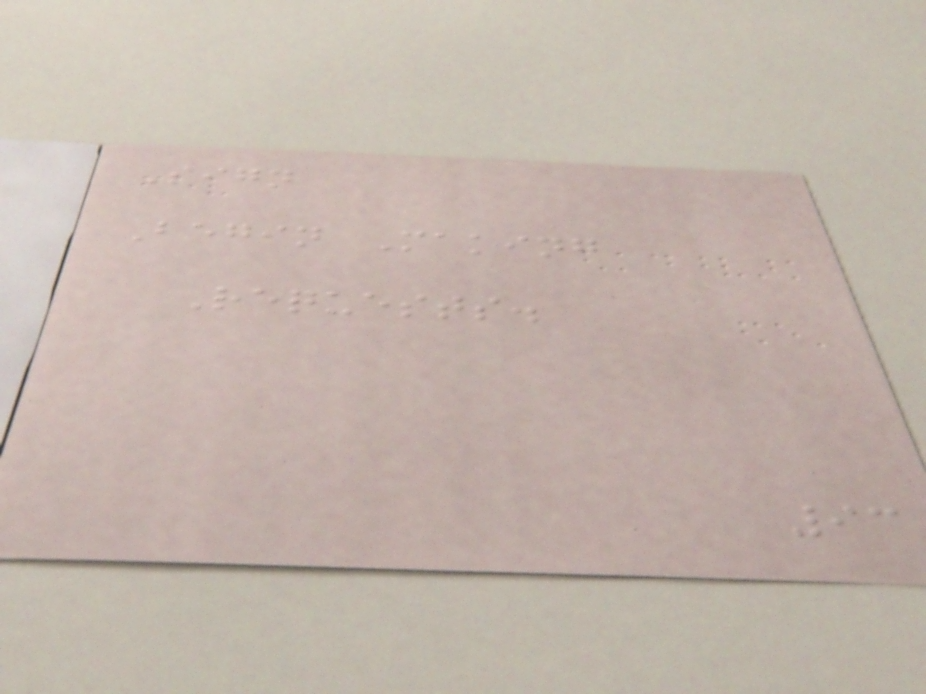Sign
Begin Making
Requests.
93
